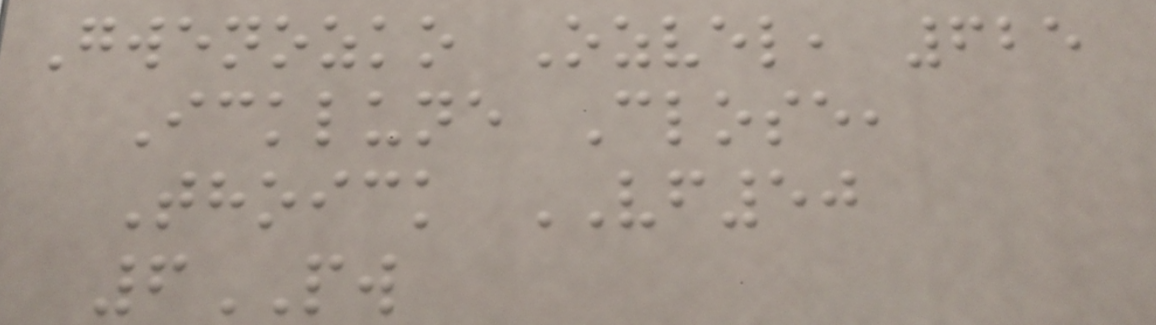Gwenozko Ozvel, 625
Icklune Close,
Thoick VF50
6PW
